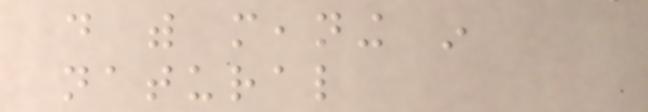do with meaning in
natural
